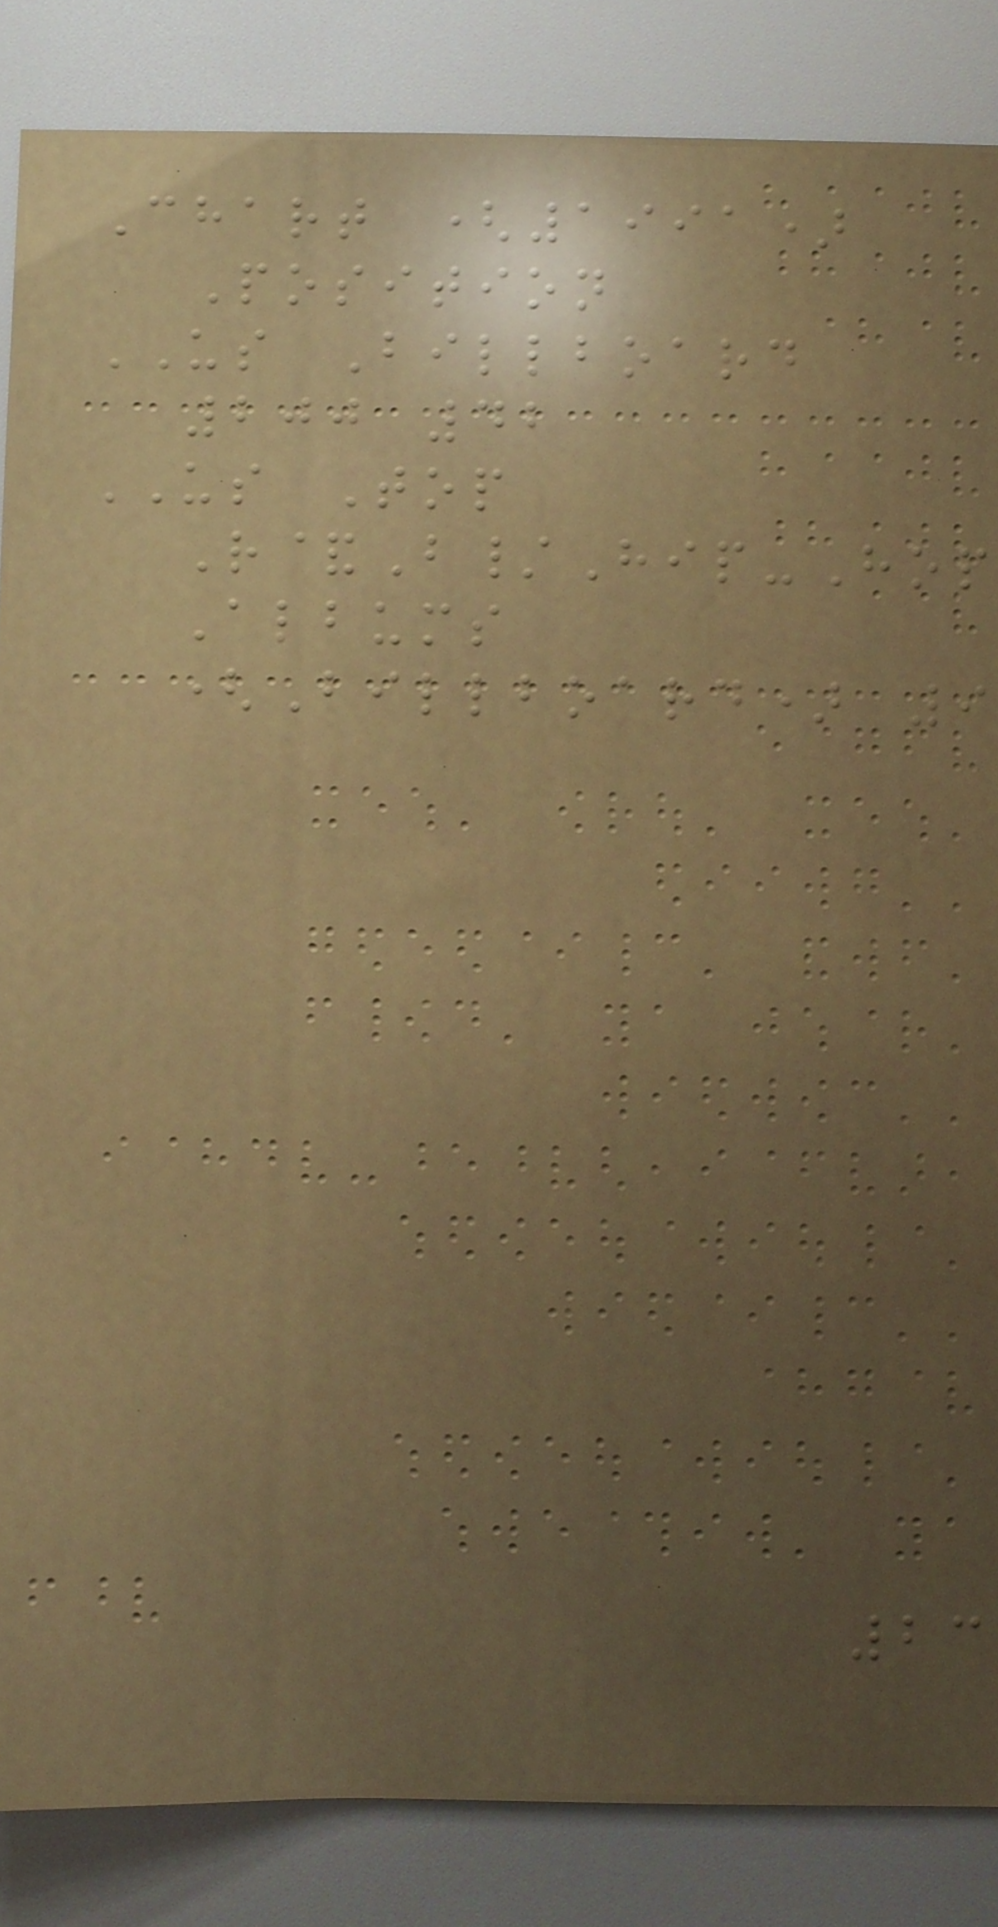Chart (1991)
Position
US Billboard
200 42
US Top
R&B/Hip-Hop
Albums
(Billboard) 9
23
